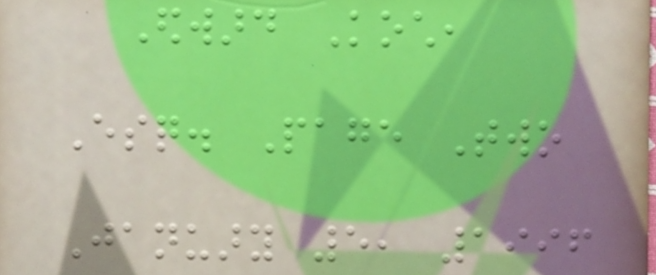Edward Koch,
Esq. Page Two
January 5, 1996
